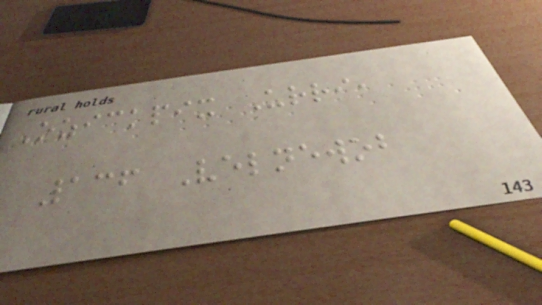Ozickpix Urri,
136 Velnewob
